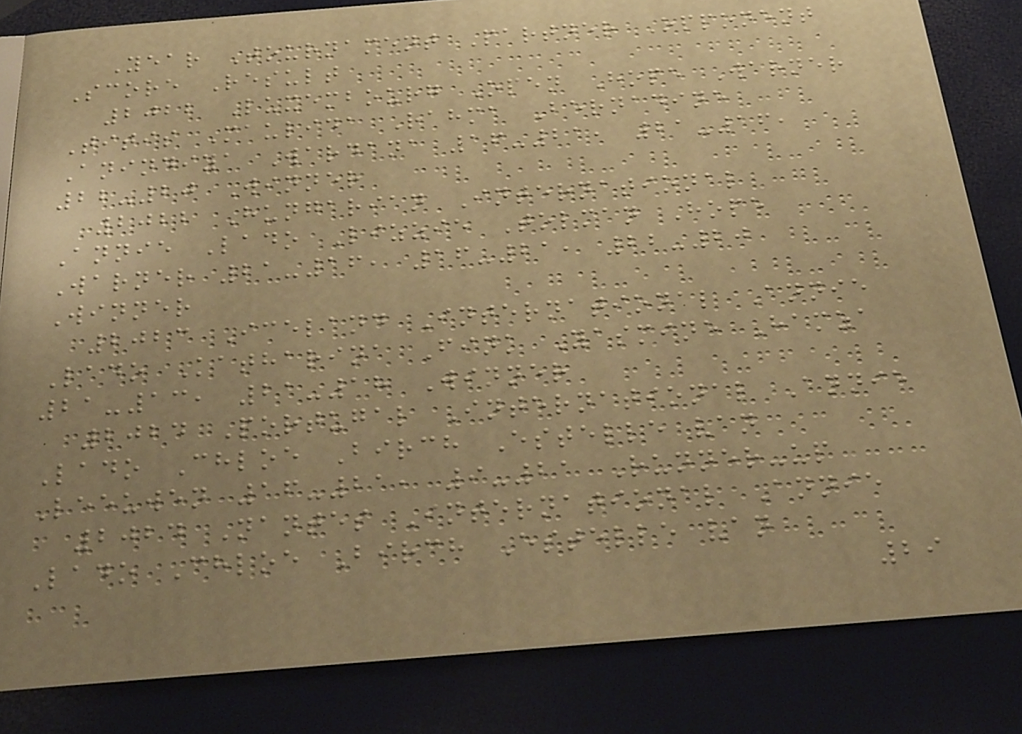Year Tournament Partner Opponent
Score Result
2022 Luxembourg Open Hope Warner
Titis Maulida Rahma Bernadine
Anindiya Wardana 16-21, 21-16,
22-20 Winner
2022 Hungarian International
Annie Lado Lizzie Tolman Hope
Warner 21-16, 16-21, 22-20
Winner
2023 Iceland International Annie
Lado Katharina Fink Yasmine Hamza
21-13, 21-18 Winner
2024 Portugal International Annie
Lado Chloe Birch Estelle van
Leeuwen 16-21, 9-21 Runner-up
2024 Nantes International Annie
Lado Chloe Birch Estelle van
29
